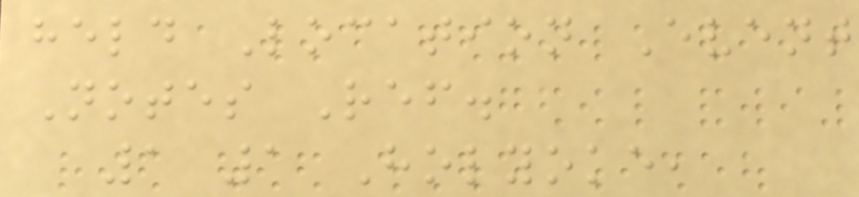held Location Event
Notes Ref.
1 1 Holyoke,
